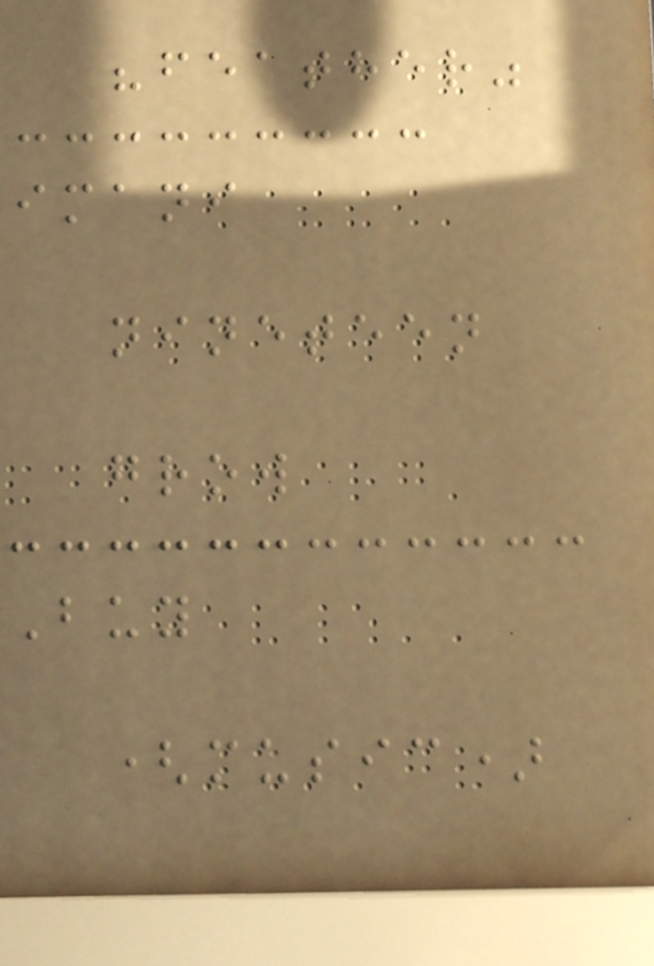"feather"
imani
nineteen
grow
Buy
(music)
